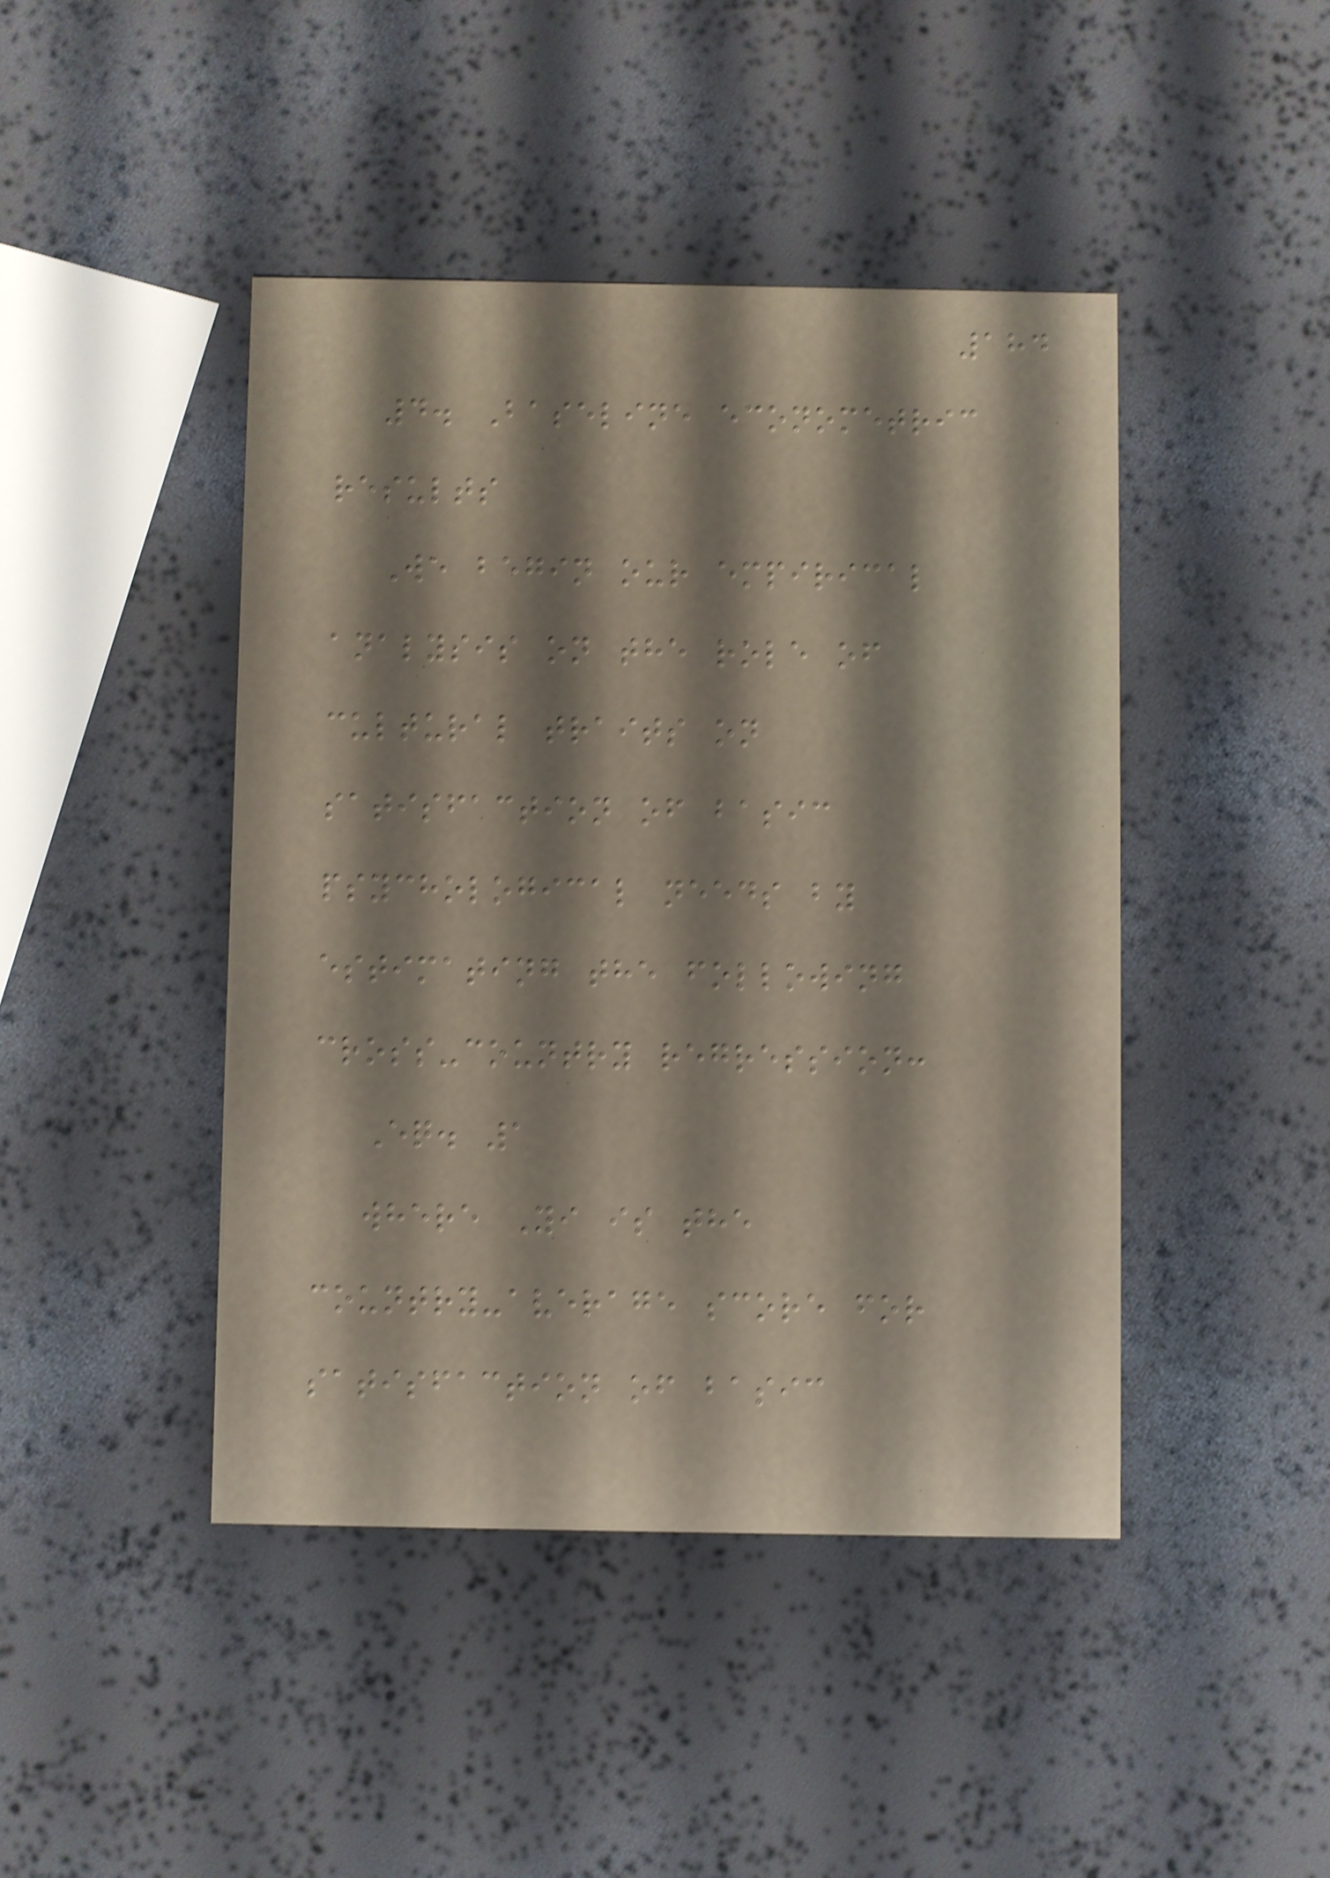184
4. Baseline econometric
results
We begin our empirical
analysis on the role of
cultural traits on
satisfaction of basic
psychological needs by
estimating the following
cross-country regression:
Eq. 1
where Yi is the
country-average score for
satisfaction of basic
